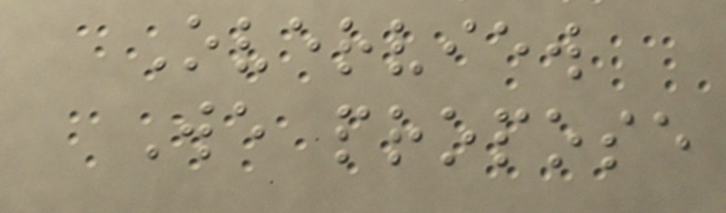Overview
We propose
